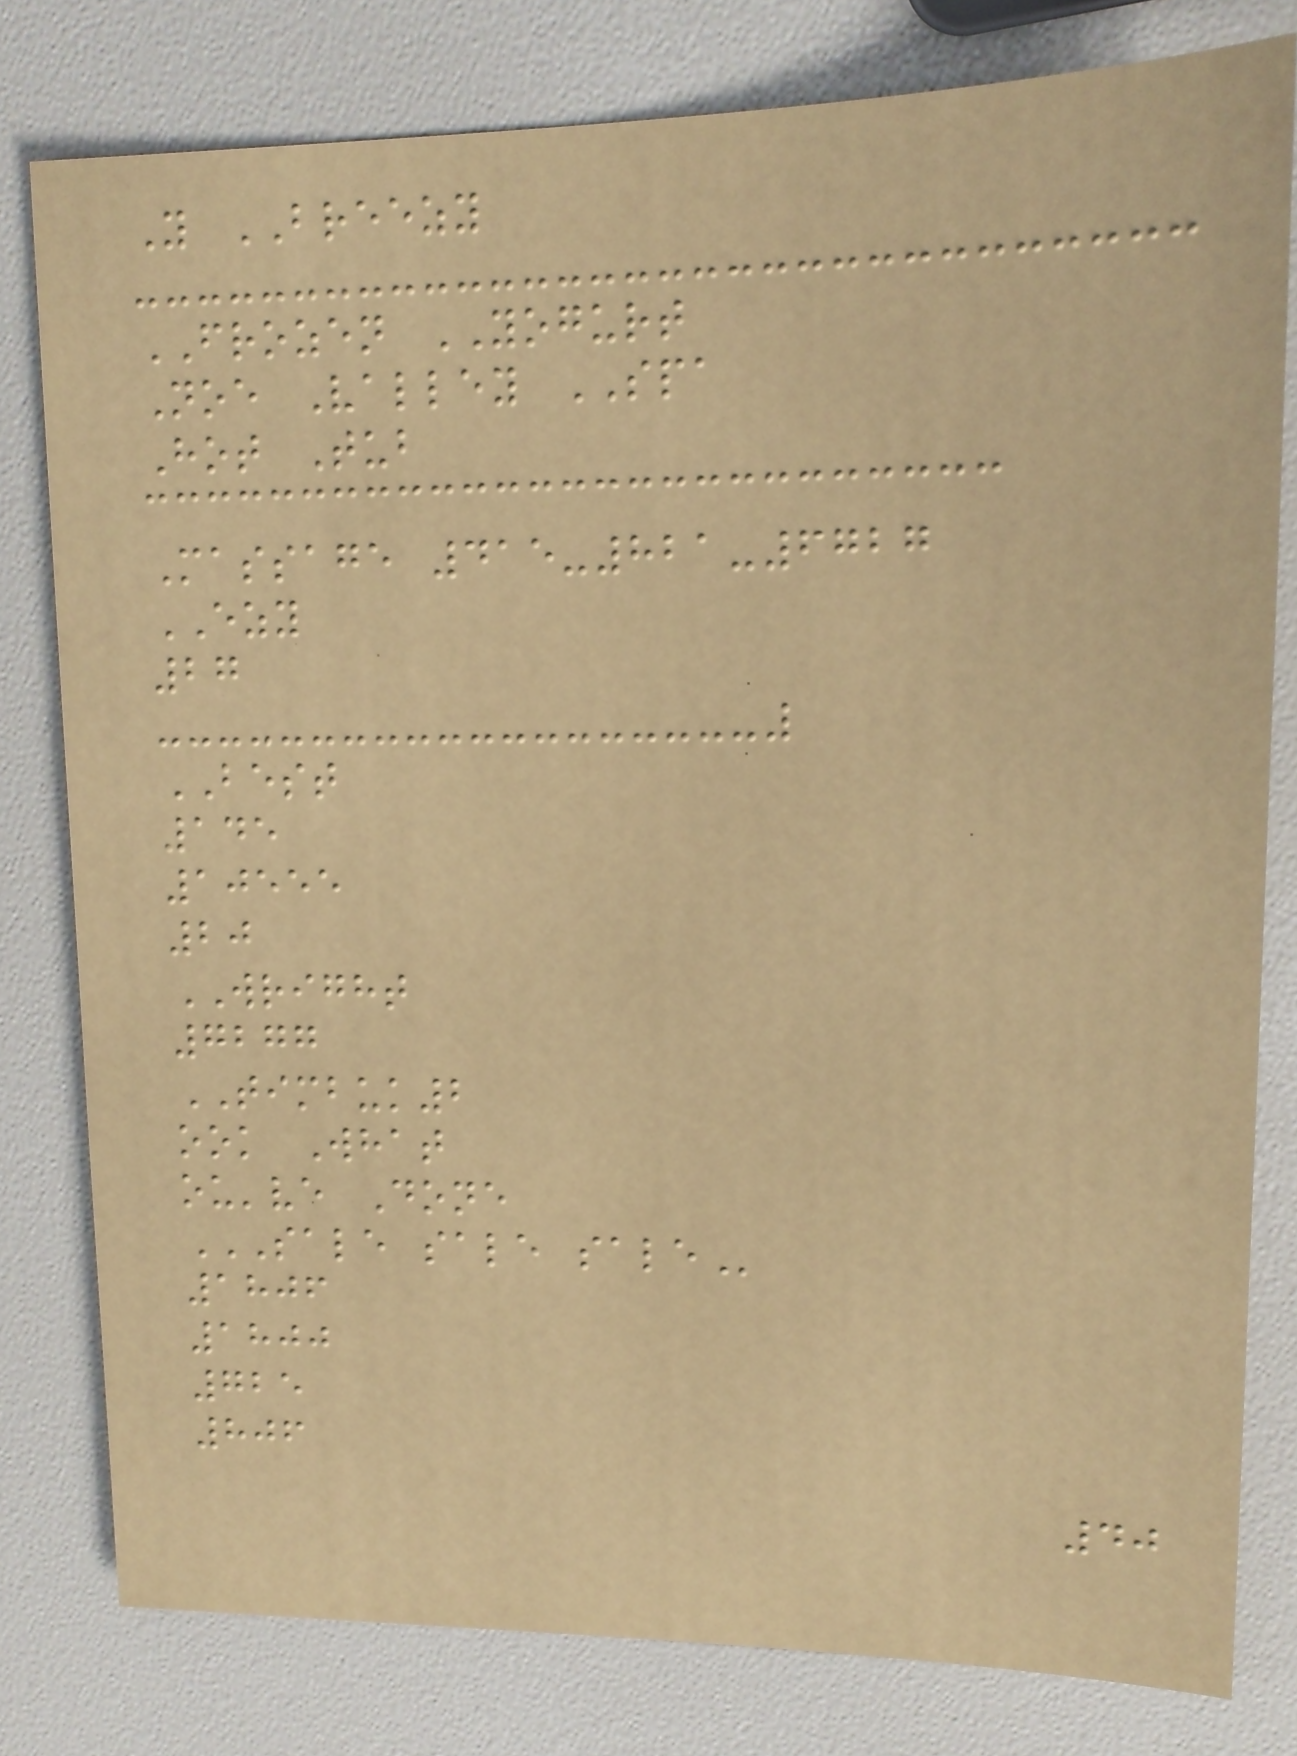Y BREEZY
FROZEN YOGURT
Noe Valley SPA
Hot Tub
Massage 415-821-6727
EZY
27
BEST
145
10555
20
WRIGHT
7277
TIMBUK2
ook What
ou've Done
SALE SALE SALE
1806
1800
725
806
40
